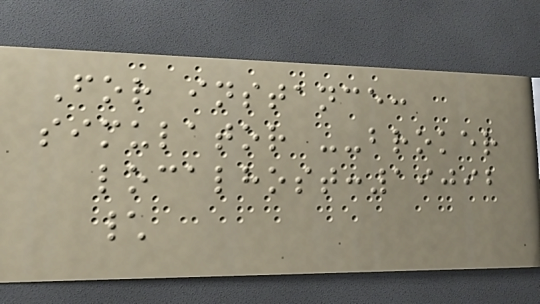For instance:
simulator --broker
localhost:19092
\
